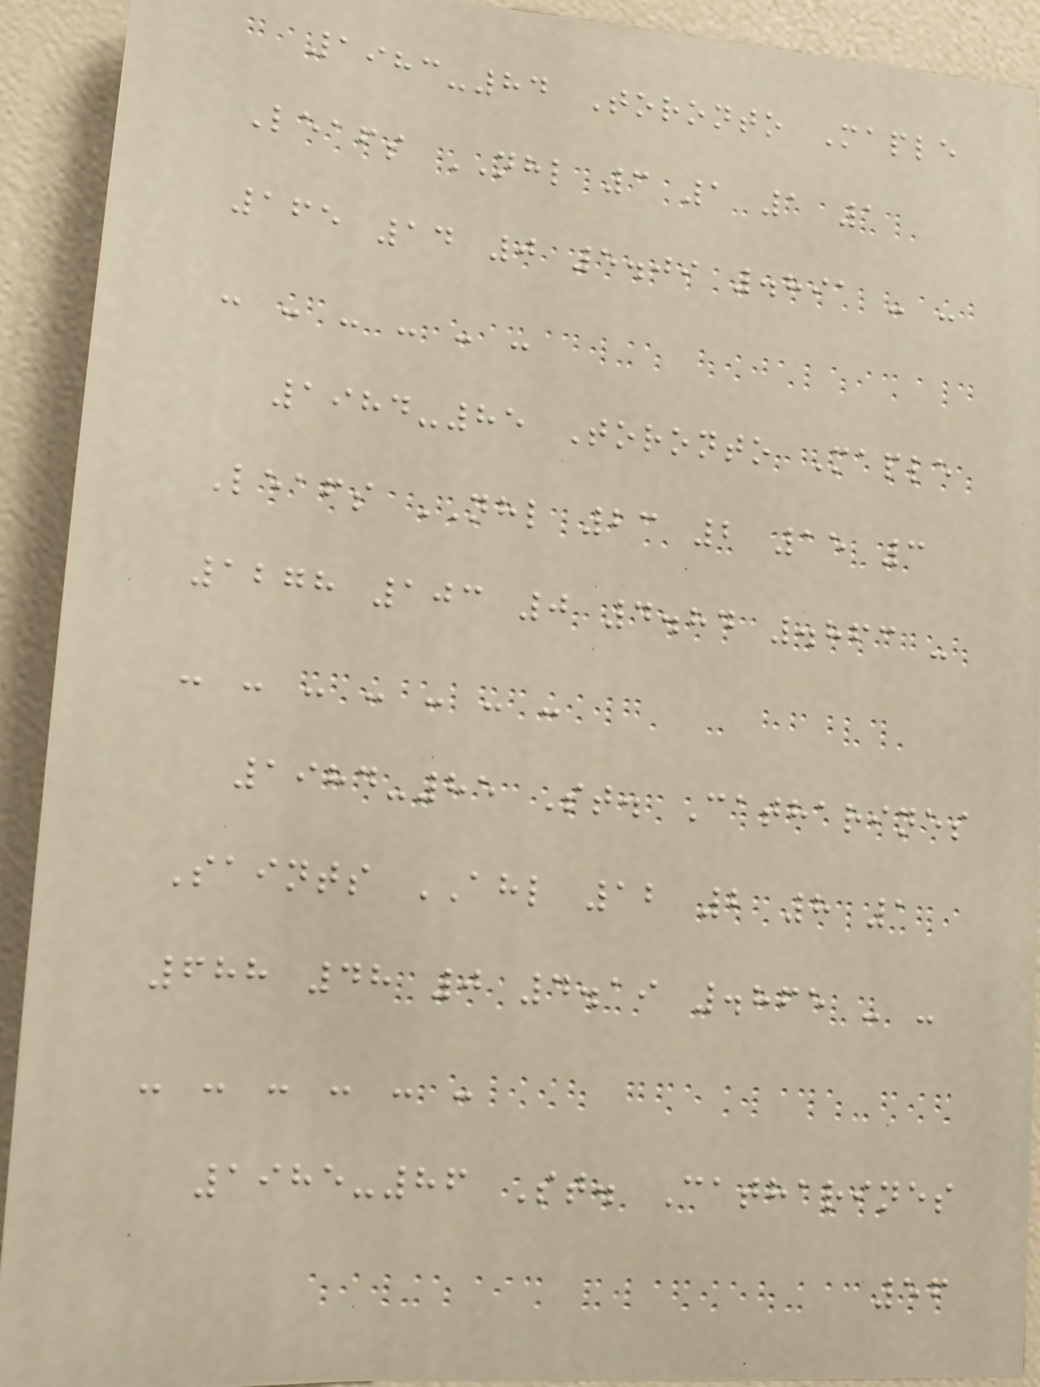1983-84 Toronto Maple
Leafs NHL 3 1 1 1
165 14 0 5.09 .891 - -
- - - - - -
1984-85 Toronto Maple
Leafs NHL 23 2 15 3
1278 103 0 4.84 .863 -
- - - - - - -
1984-85 St. Catharines
Saints AHL 12 2 8 1
688 48 0 4.19 .865 - -
- - - - - -
1985-86 St. Catharines
56
